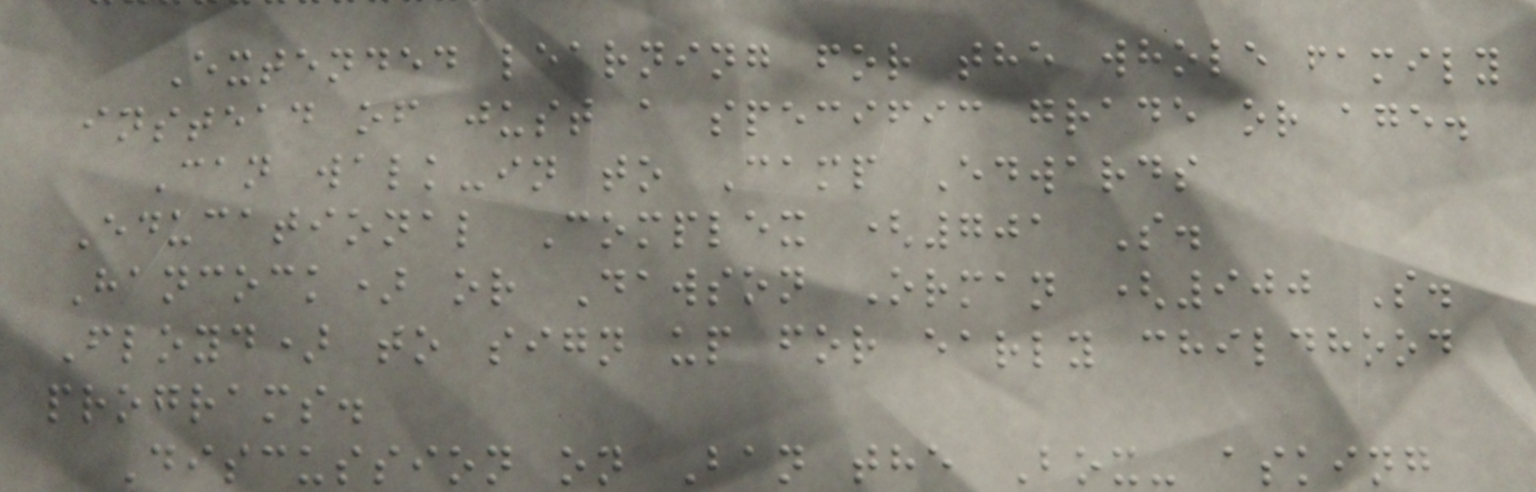Extended learning for the whole family
instead of just a specific grade or age.
Can walk-in to Camp Edwards
Educational Complex (701 S.
Hancock) or Dawson Orman (900 S.
Floyd) to sign up for early childhood
programs.
Discussion on Ban the Box- asking
